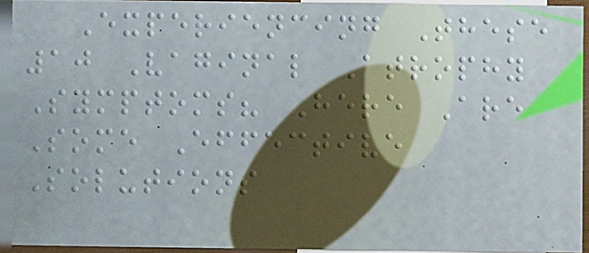Experiencing These
10 Vaginal Atrophy
Symptoms? Here Are
Some Effective
Solutions
